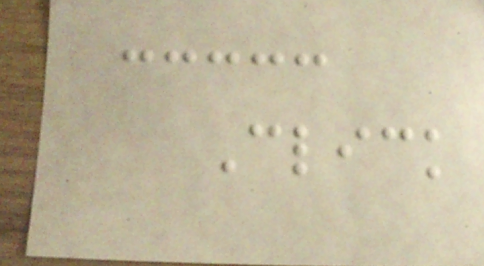Click
